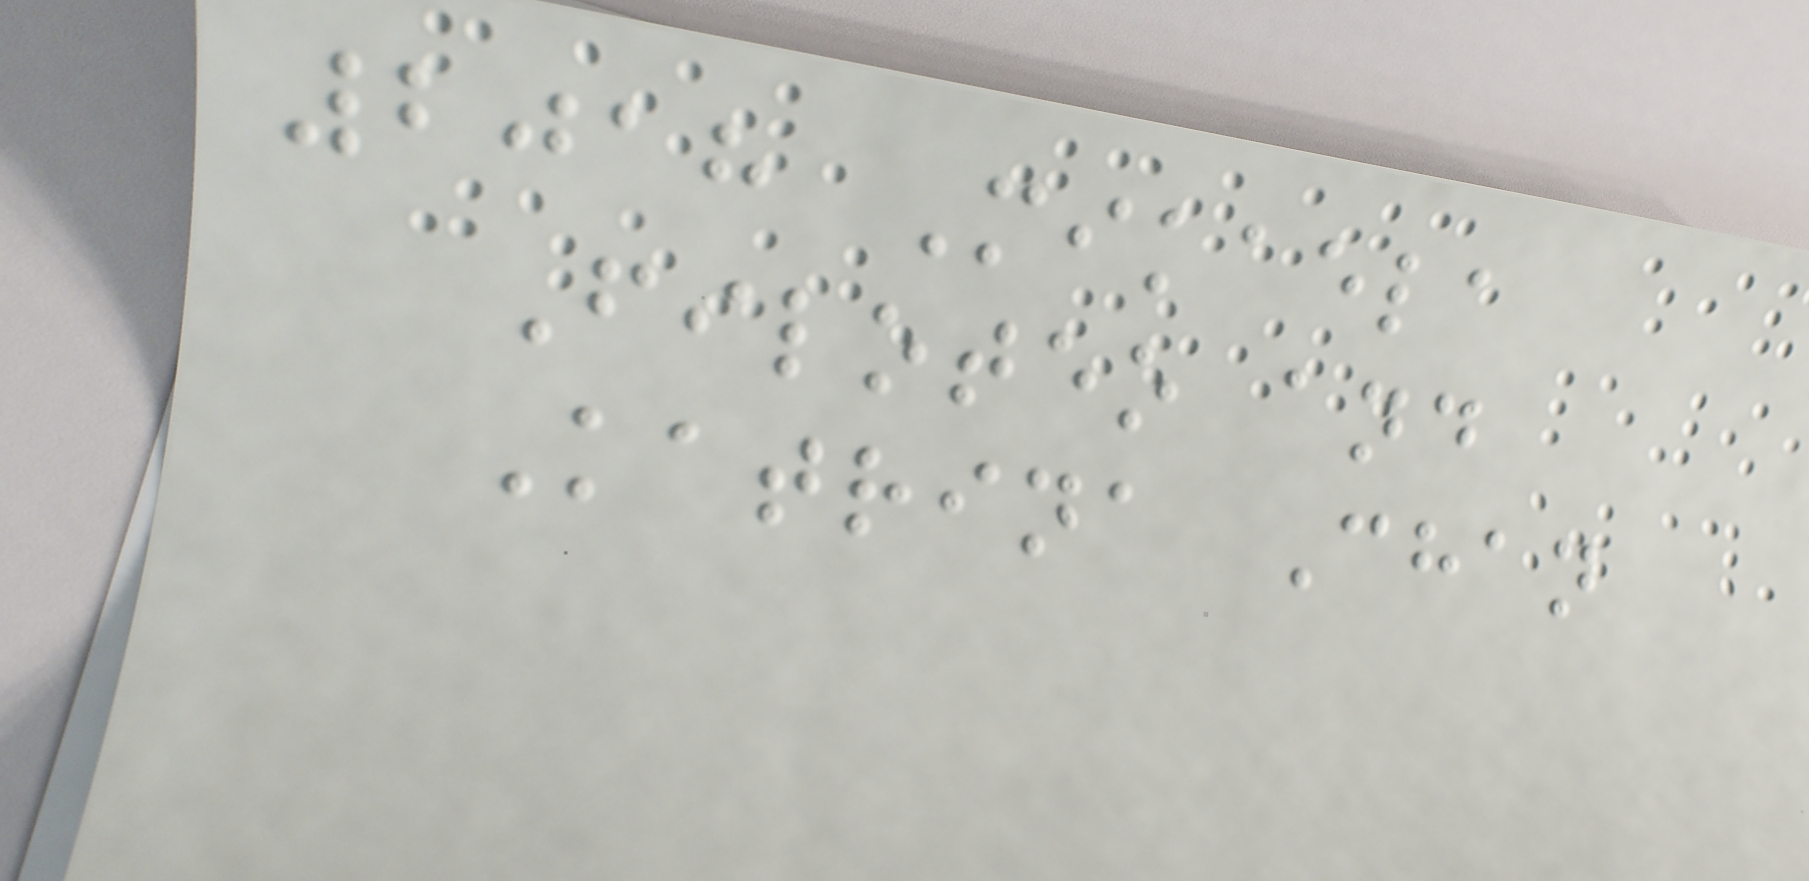2018 Mikaela
Filoteo and
Katrina Chan
